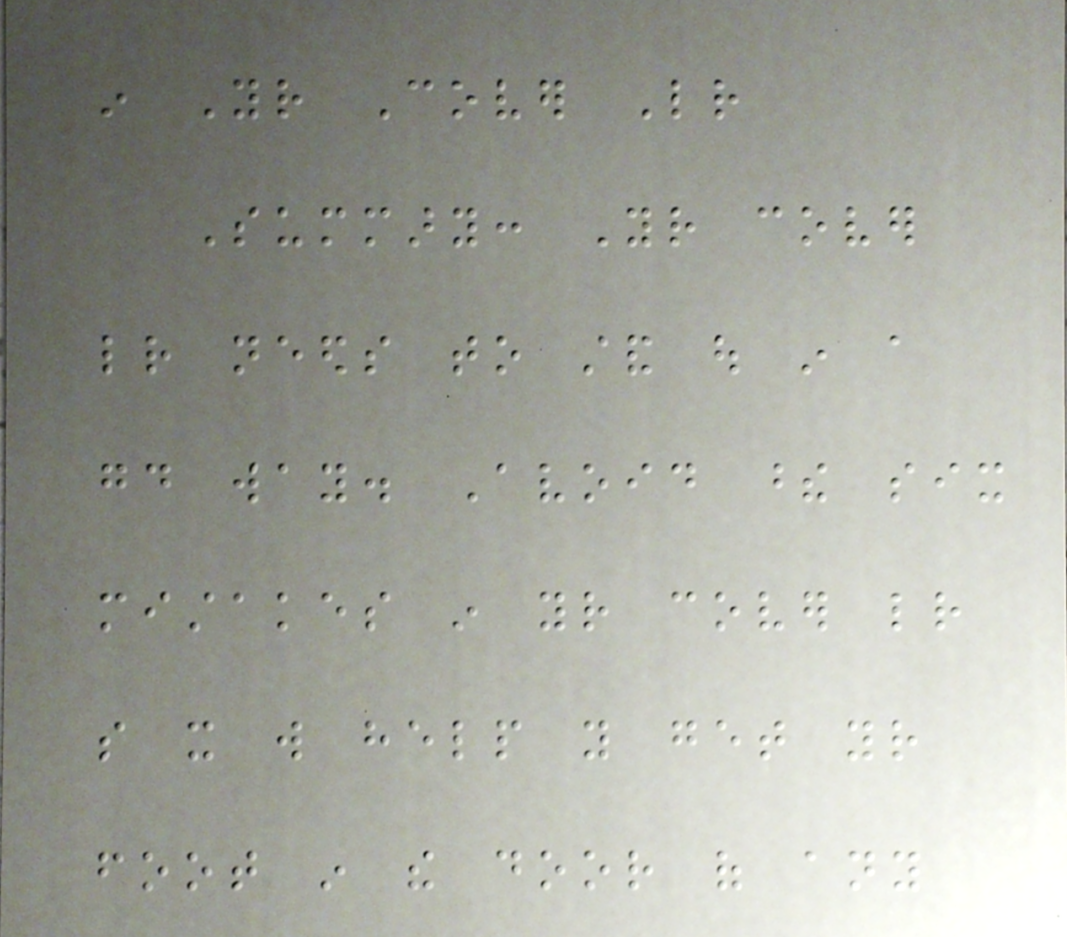in Your Cover Letter
Summary: Your cover
letter needs to stand out in a
good way. Avoid these six
mistakes in your cover letter
so it will help you get your
foot in the door of any
